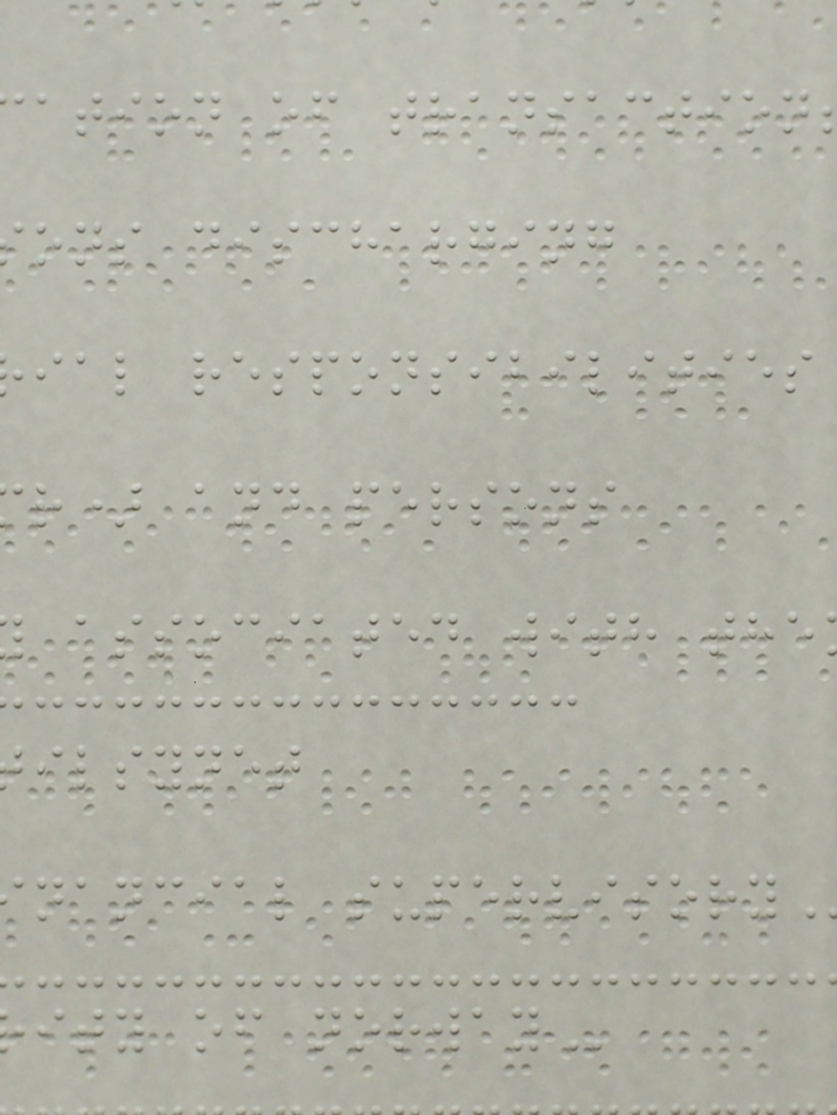ation of transaction
ons discharging
ial responsibilities
r) and persons
associated with the
ilsynet
ity of
